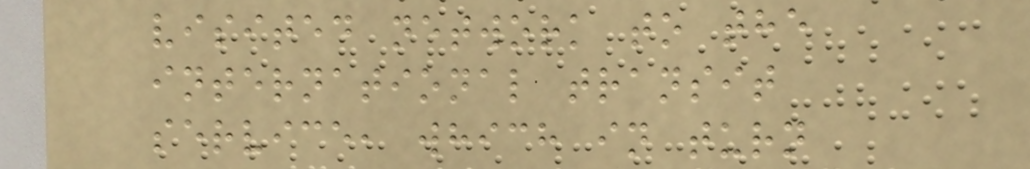visited network to the
international transit
service, which in turn
